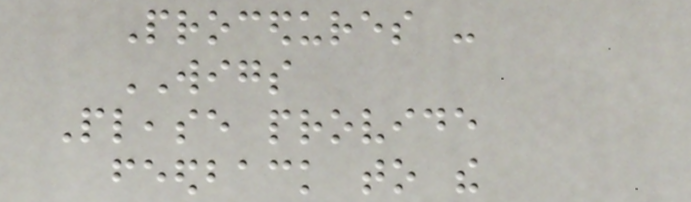Procedures -
WIGS
Please provide
feedback to the
